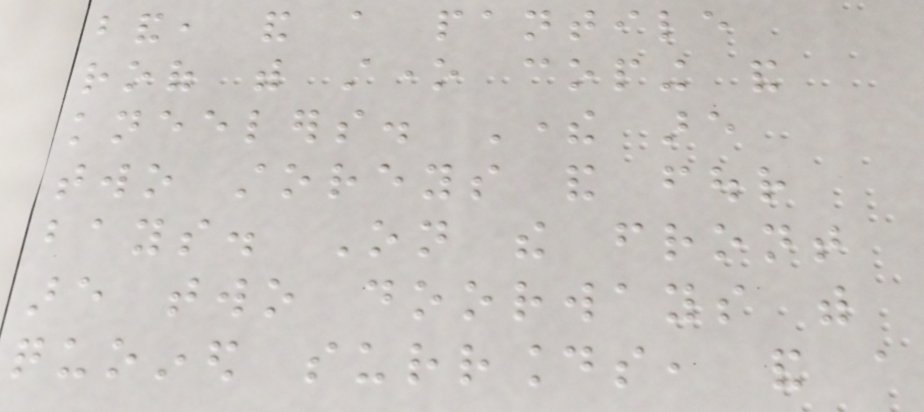band, and a pantile
roof with stone coping and
kneelers. There are
two storeys and four
bays. On the front
are two doorways with
quoined surrounds, and a
